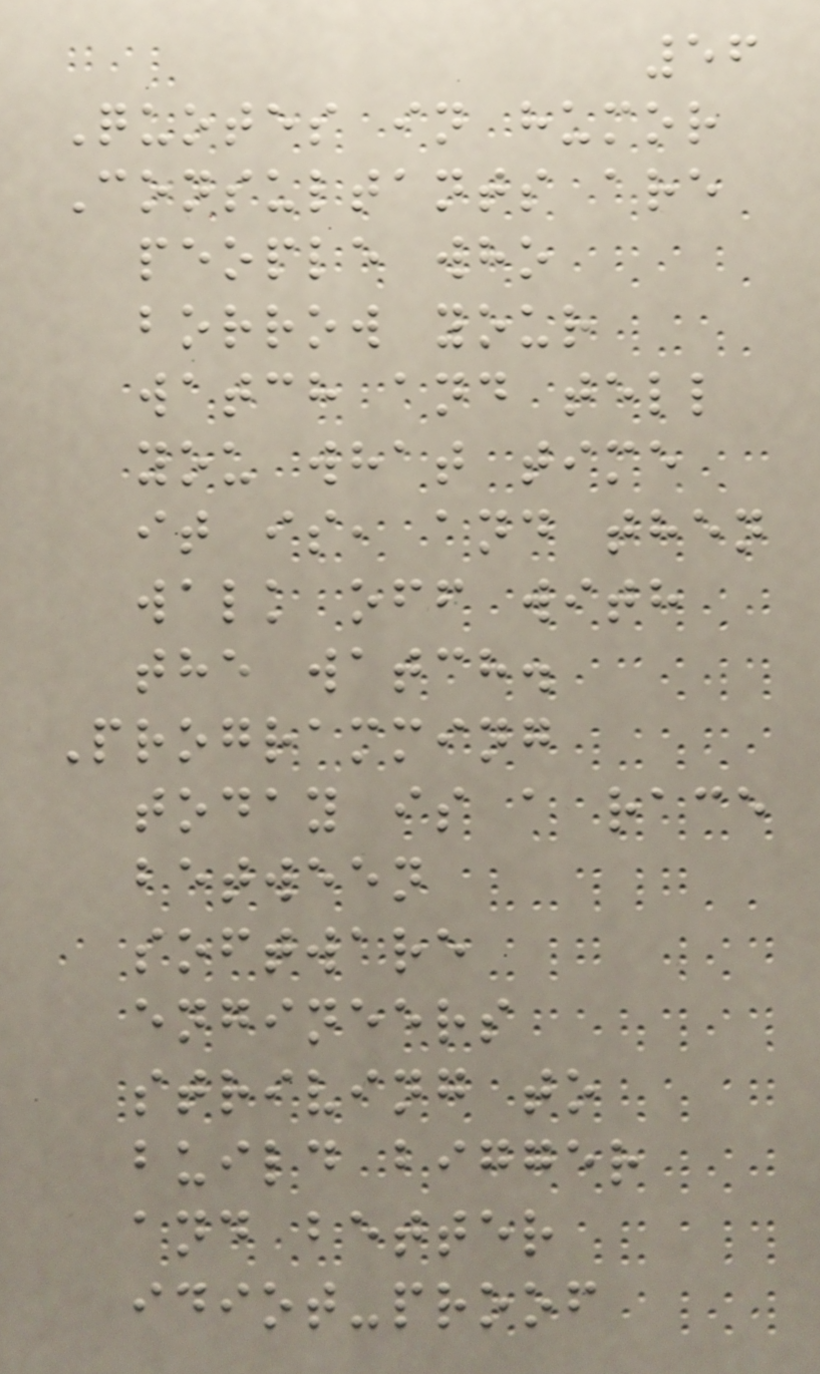56
Quotes in humor
Consultants are
people who
borrow your
watch and tell
you what time
it is, and then
walk off with
the watch.
Programming
today is a race
between
software
engineers
striving to
build bigger
and better
idiot-proof
